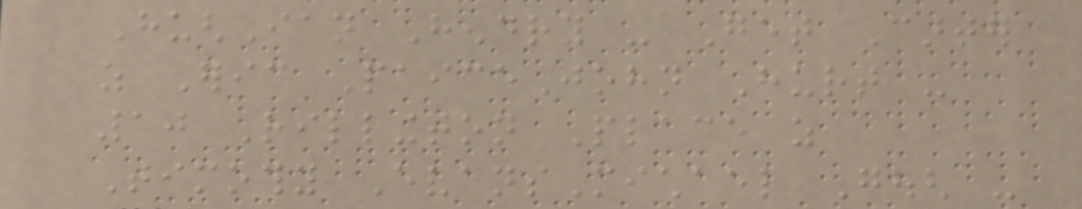HughIan Hendry - Get Carter
as Eric PaiceJohn Hurt -
10 Rillington Place as
Timothy EvansMichael Gough -
